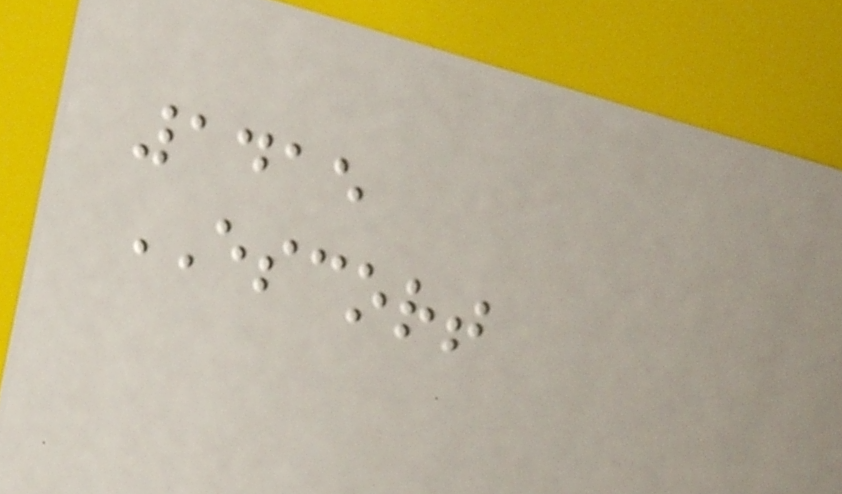1415
ESCORT
